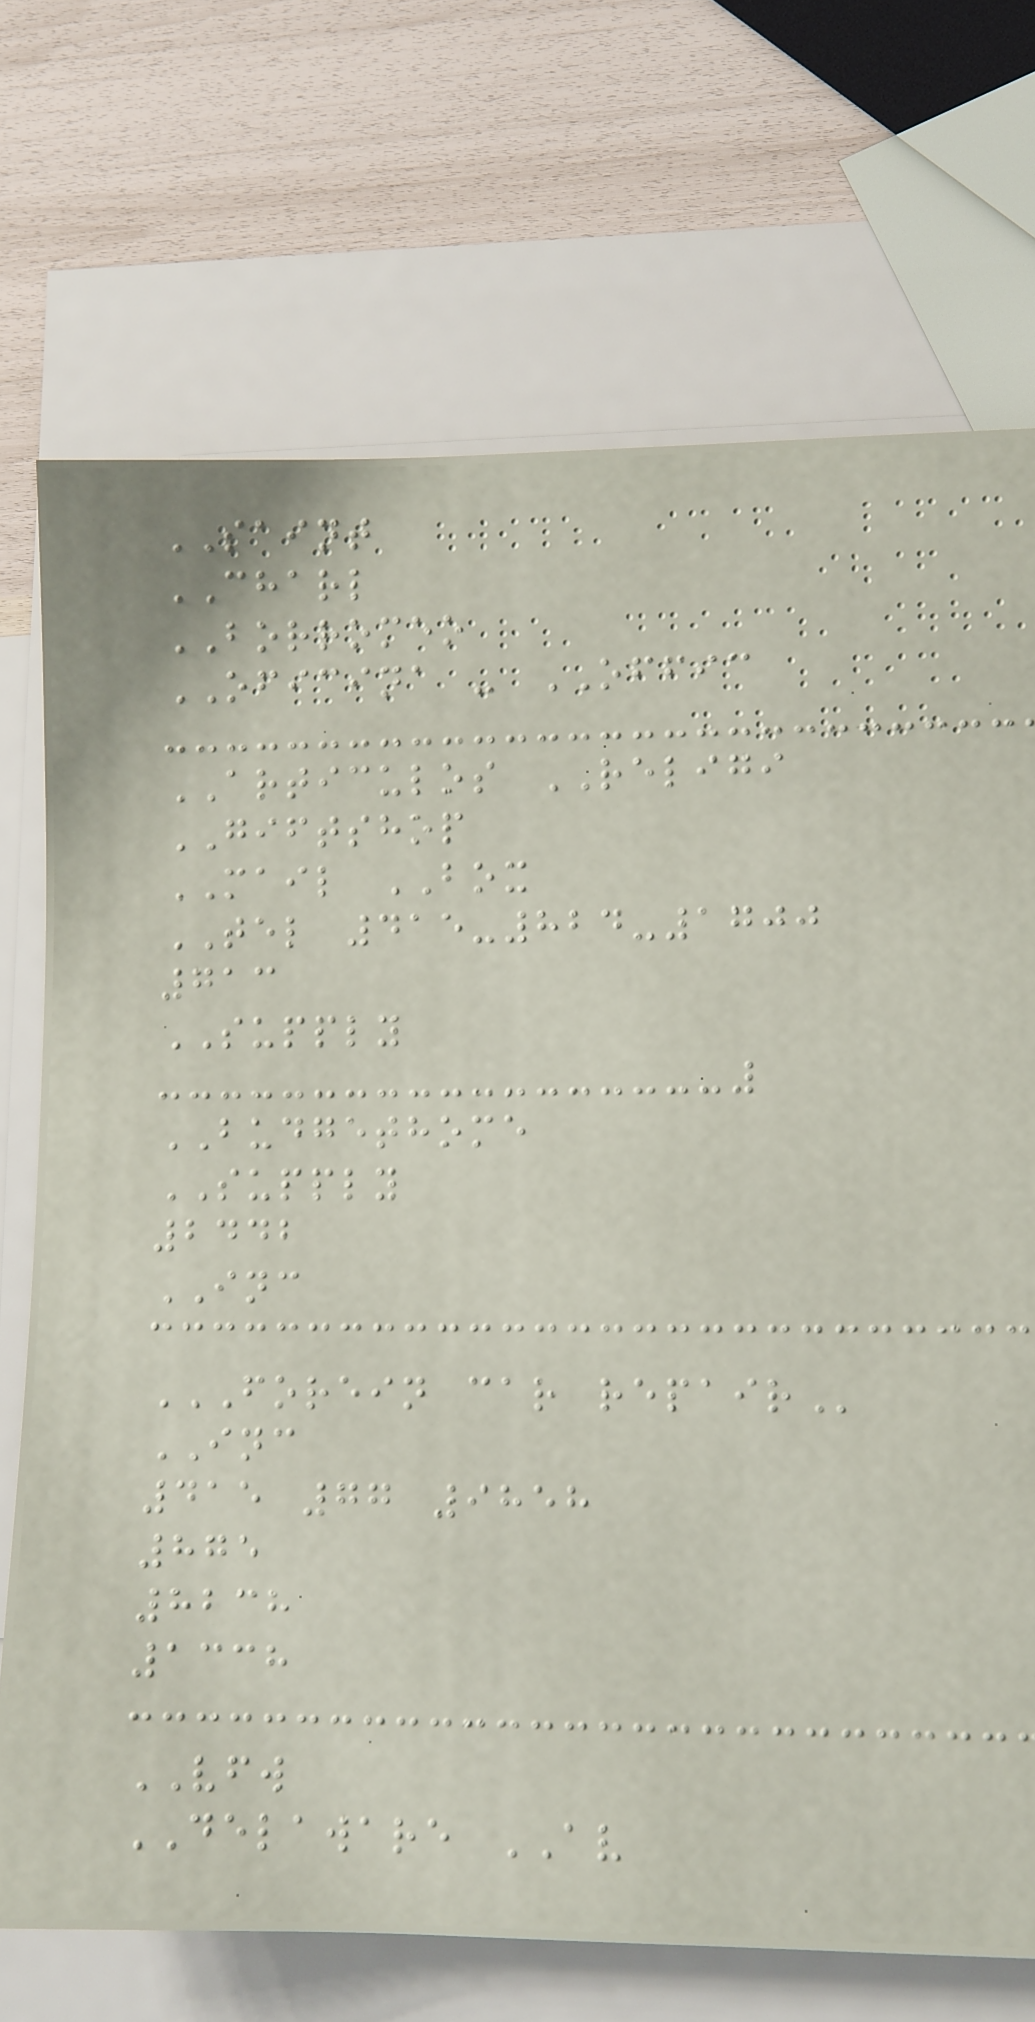SAINT
CHARL
BORROMEO
OFICINA - OFFIC
ARTICULOS RELIGI
GIFTSHOP
MAIL BOX
TEL 415-824-1700
713
SUPPLY
BUDGETHOME
SUPPLY
2442
INC
FOREIN CAR REPAIR
INC
415 77 9858
875
8238
1338
VFW
DELAWARE AV
